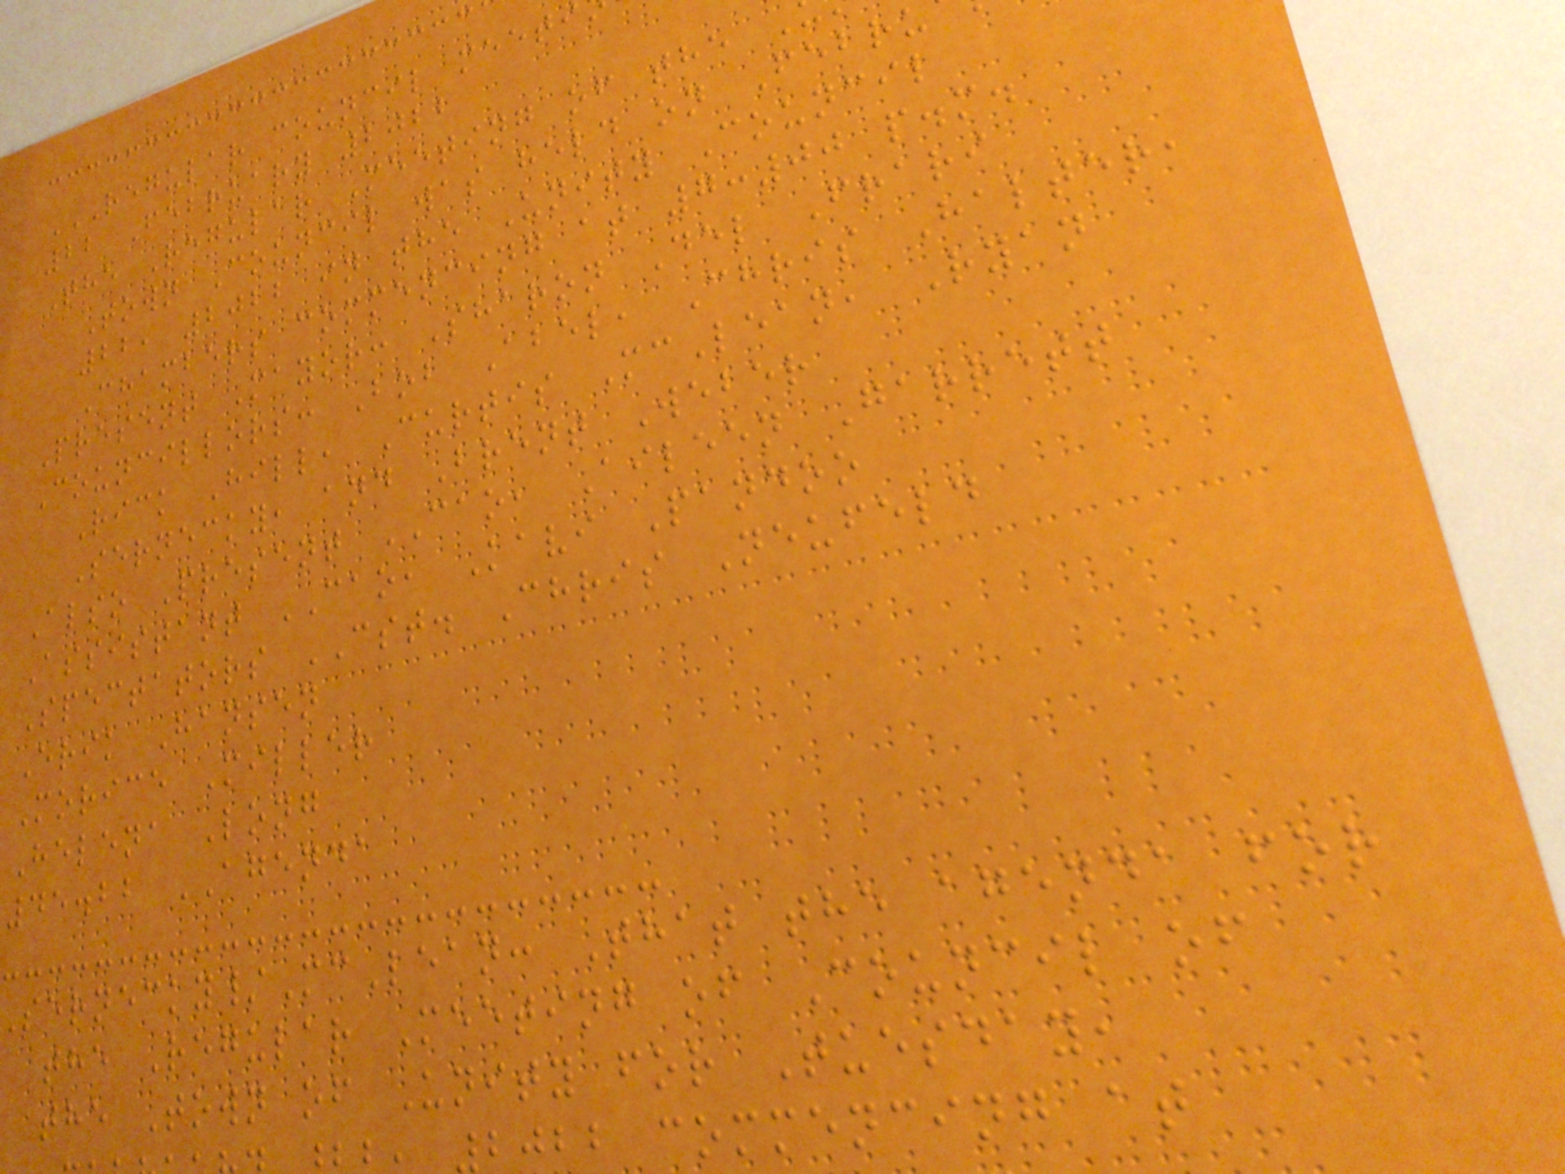22 February 2022
The Regular Meeting of the
Town Council was held on Febru
22, 2022 in the Unity Council
Chambers commencing at 7:00 p.m.
Present Mayor: Sharon Del Frari
Councillors: Bob Abel, Chris Halter,
Rick Hill, Curtis McLean, Ryan
Sernecky, and Brent Weber
Also Present CAO, Aileen Garrett
Assistant CAO, Kavi Pandoo
Spectators CST. Chris Neufeld
Erik Hansen
Morice Miller
Helena Long
45.22 AGENDA
ernecky/McLean: That the agenda for
the Regular Meeting of Council of
the Town of Unity for Tuesday,
2022 commencing at
